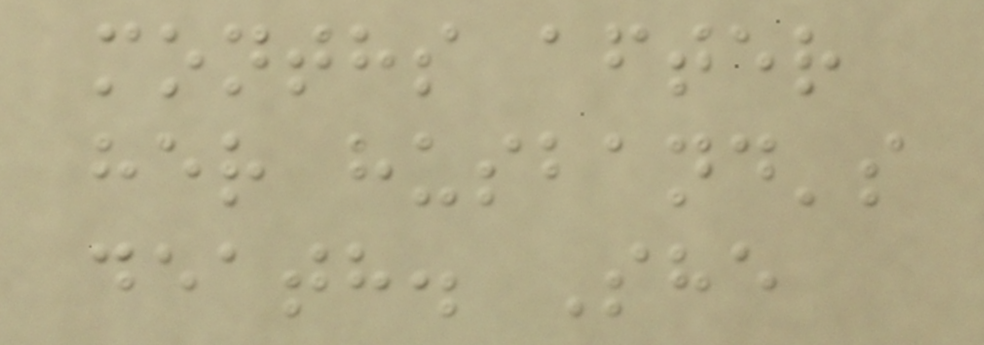months after
her husband's
death. She
